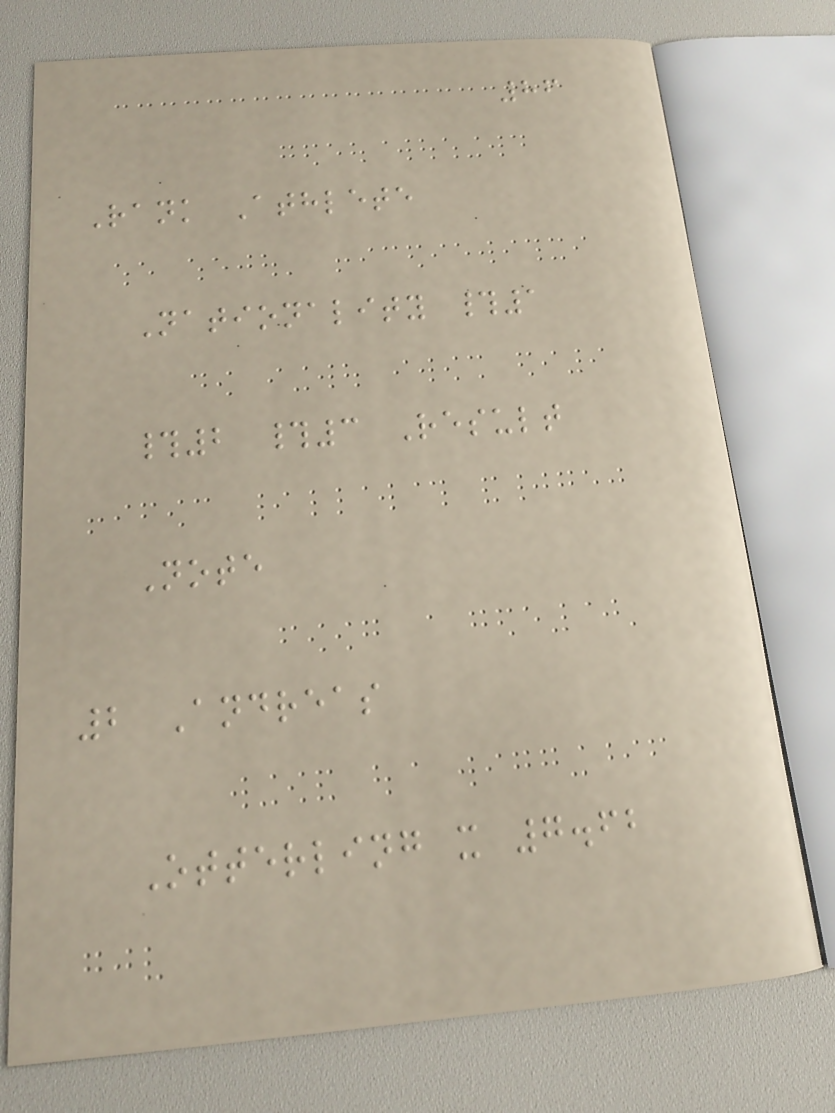86
Rank Athlete
Nationality #1
#2 #3 Result
Note
2 Andreas
Otterling x 7.62
